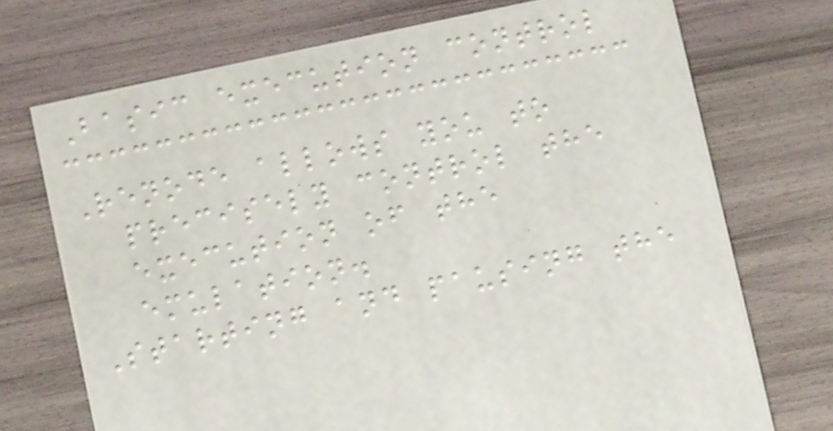Basic execution control
Renode allows you to
precisely control the
execution of the
emulation.
Starting and pausing the
